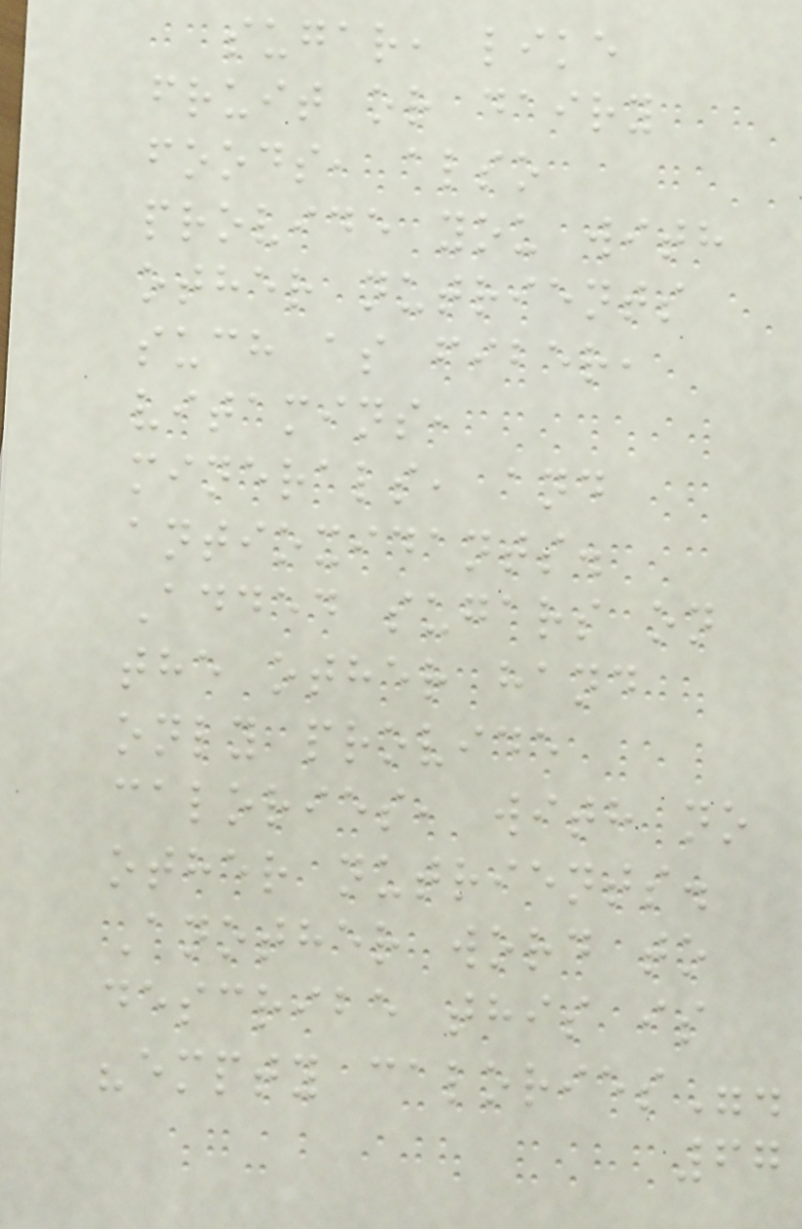sugar, like
fruit or dairy
foods, also
provide you with
other nutrients
such as fiber,
vitamins,
minerals, and
antioxidants.
Added sugars on
the other hand
only provide
calories, with no
other nutrients.
Another word to
describe this is
"empty calories".
67
